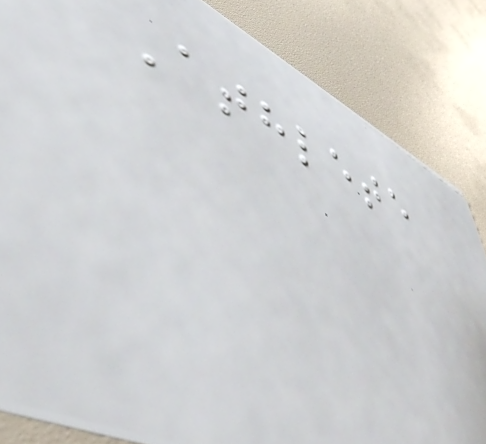Athlete
